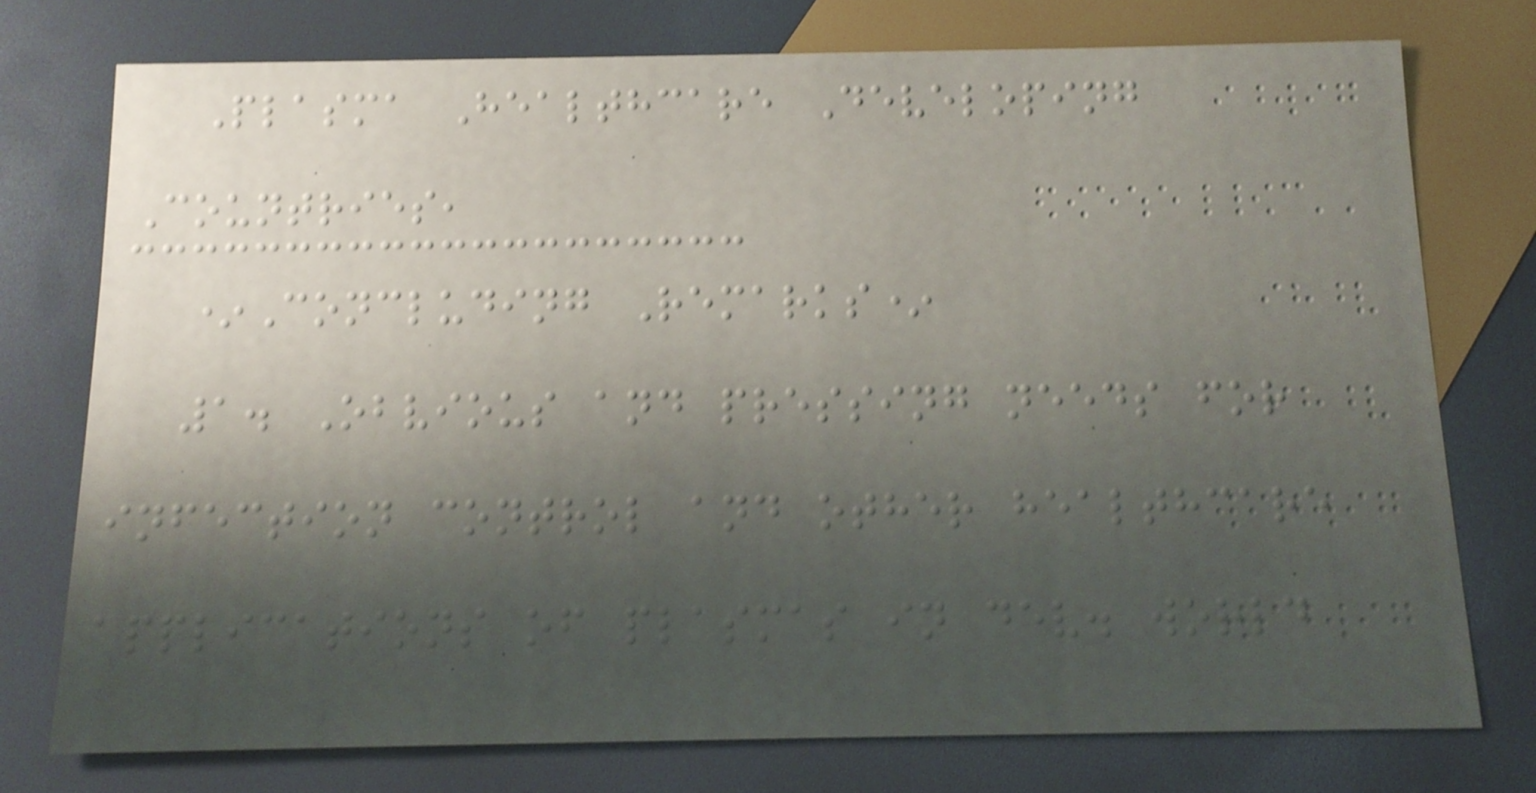Plasma Healthcare Developing
Countries,
*Concluding Remarks*
1. Obvious and pressing needs for
infection control and other healthcare
applications of plasmas in dev. world
